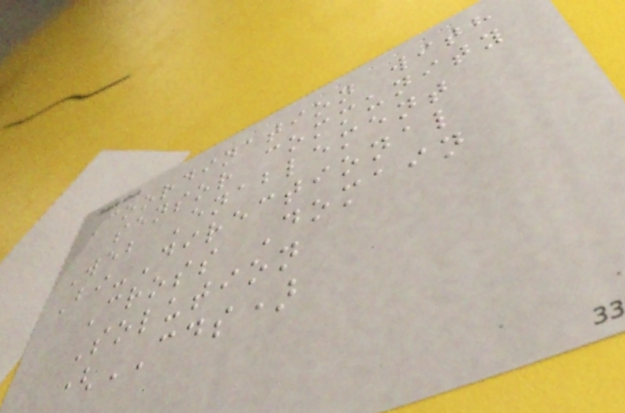Coordination with
sensor community
Web Enablement
Bi-Directional
Cross Domain
Solution
(CDS)
